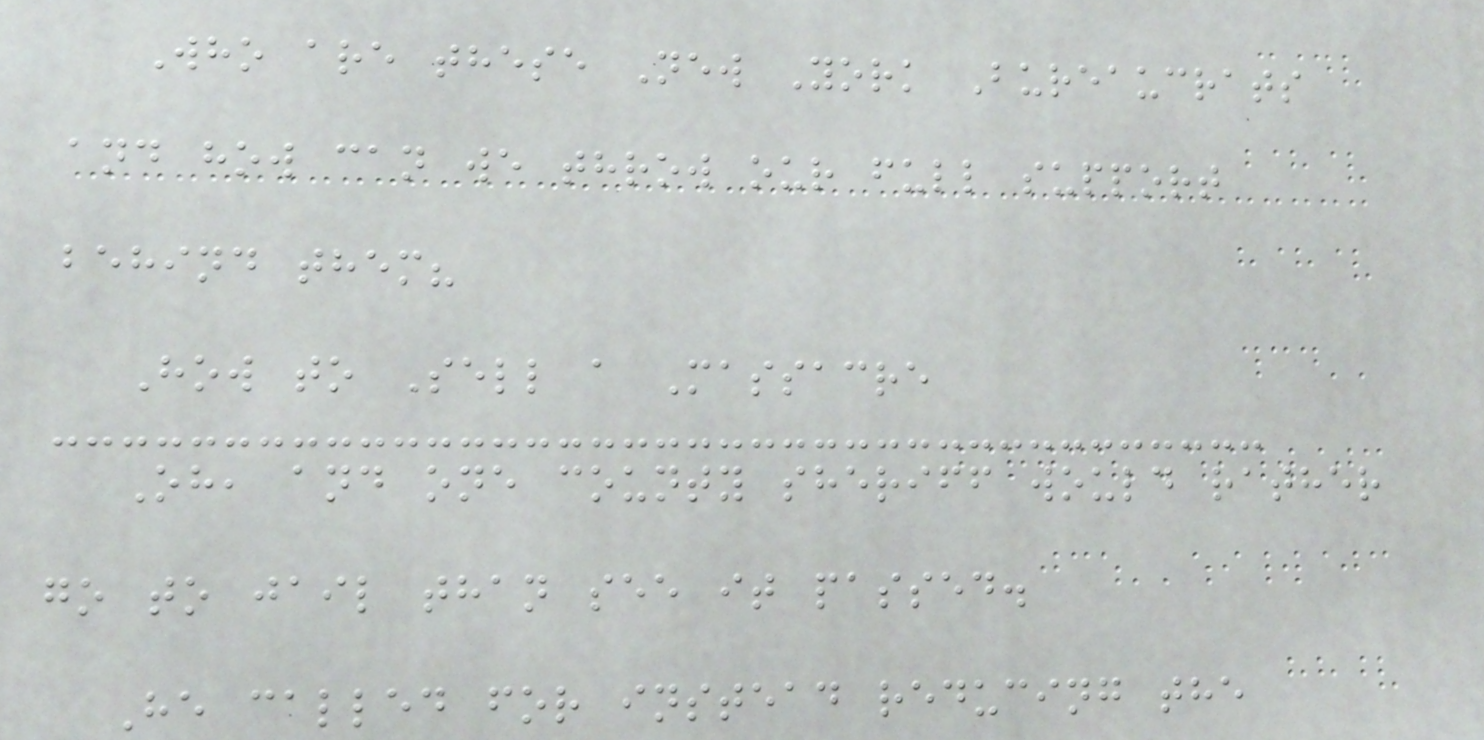Who are these New York Bureaucrats
and how can we throw our full support
behind them?
How to Sell a Massacre
Oh, and one county sheriff would rather
go to jail than see it passed.
He called for instead reducing the
